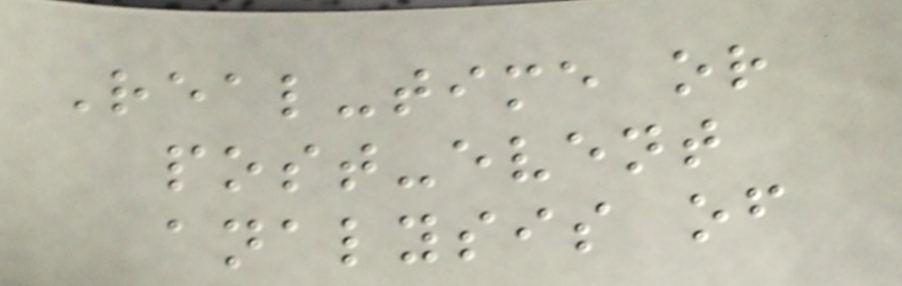Real-time or
post-event
analysis of
